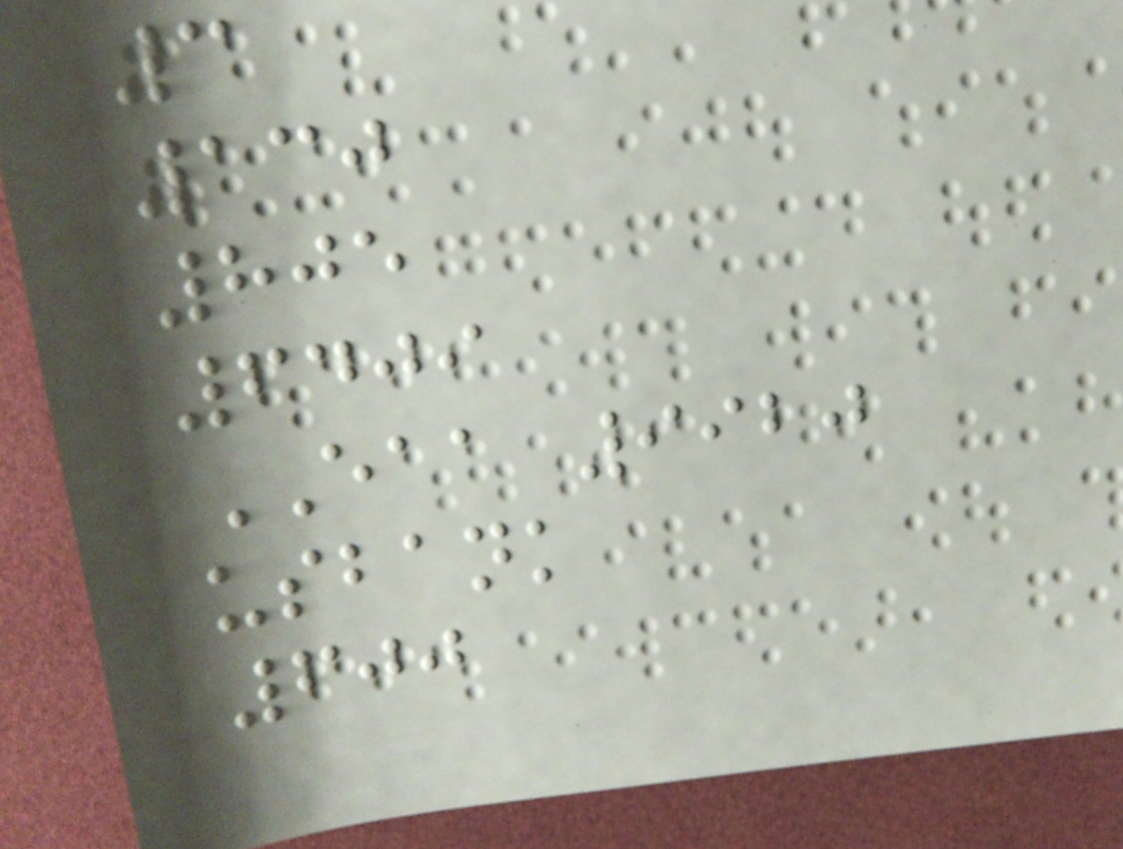3
130
805
6409
EAA 9920
usbank
600
